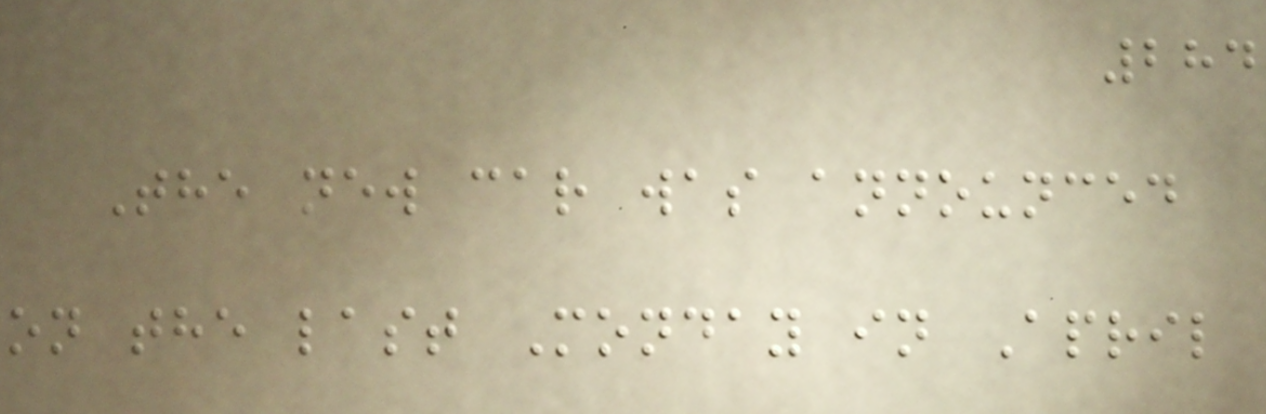284
The new car was announced
on the last Monday in April
